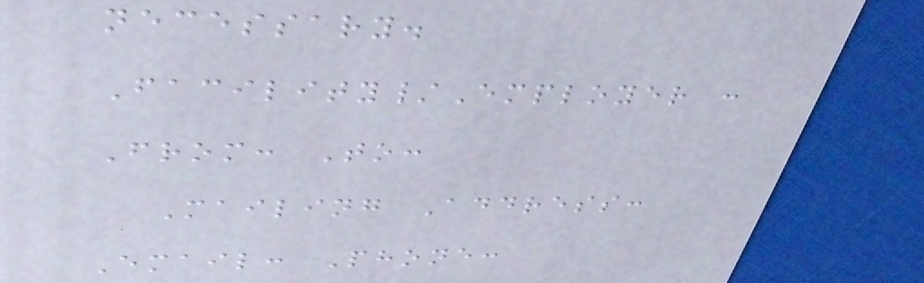necessary.
Facility/Employer :
From: To:
Mailing Address:
Email: Phone:
